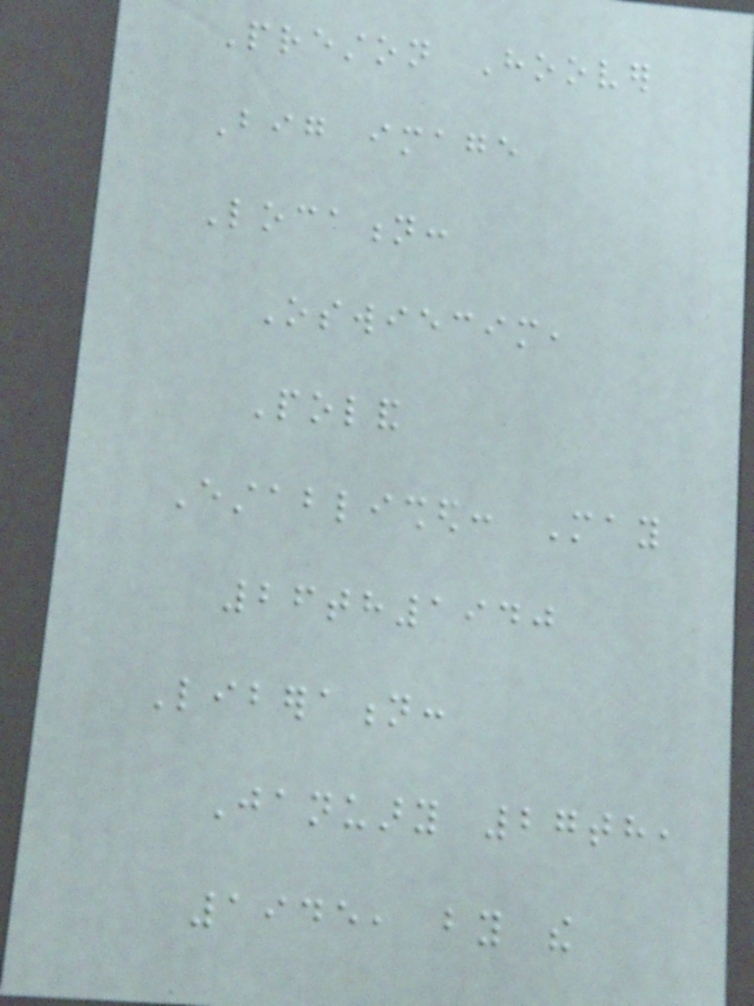Preston Hoover
Big image
Location:
Oswiecim,
Poland
Established: May
26th1940
Liberation:
January 27th,
1945, by the
